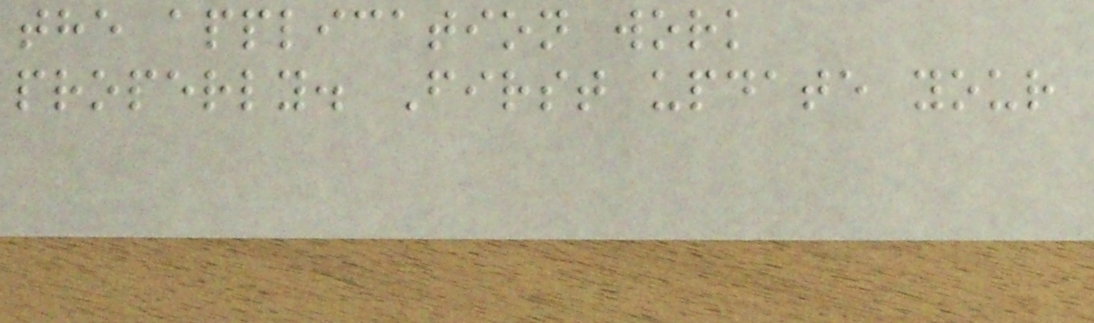the application work
properly. First update your
